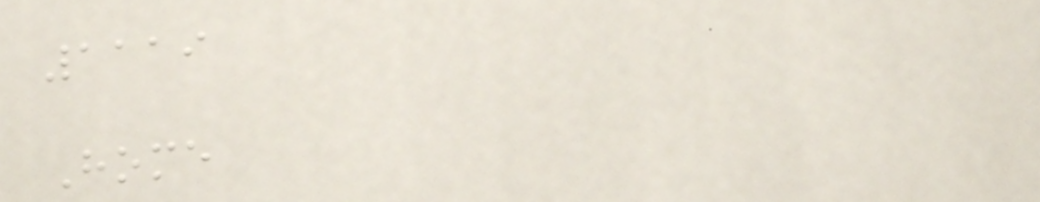1119
Home
